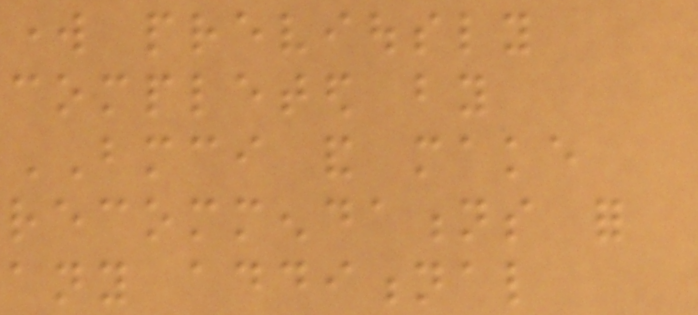work previously
completed by
BMCI and make
recommendations for
any additional
